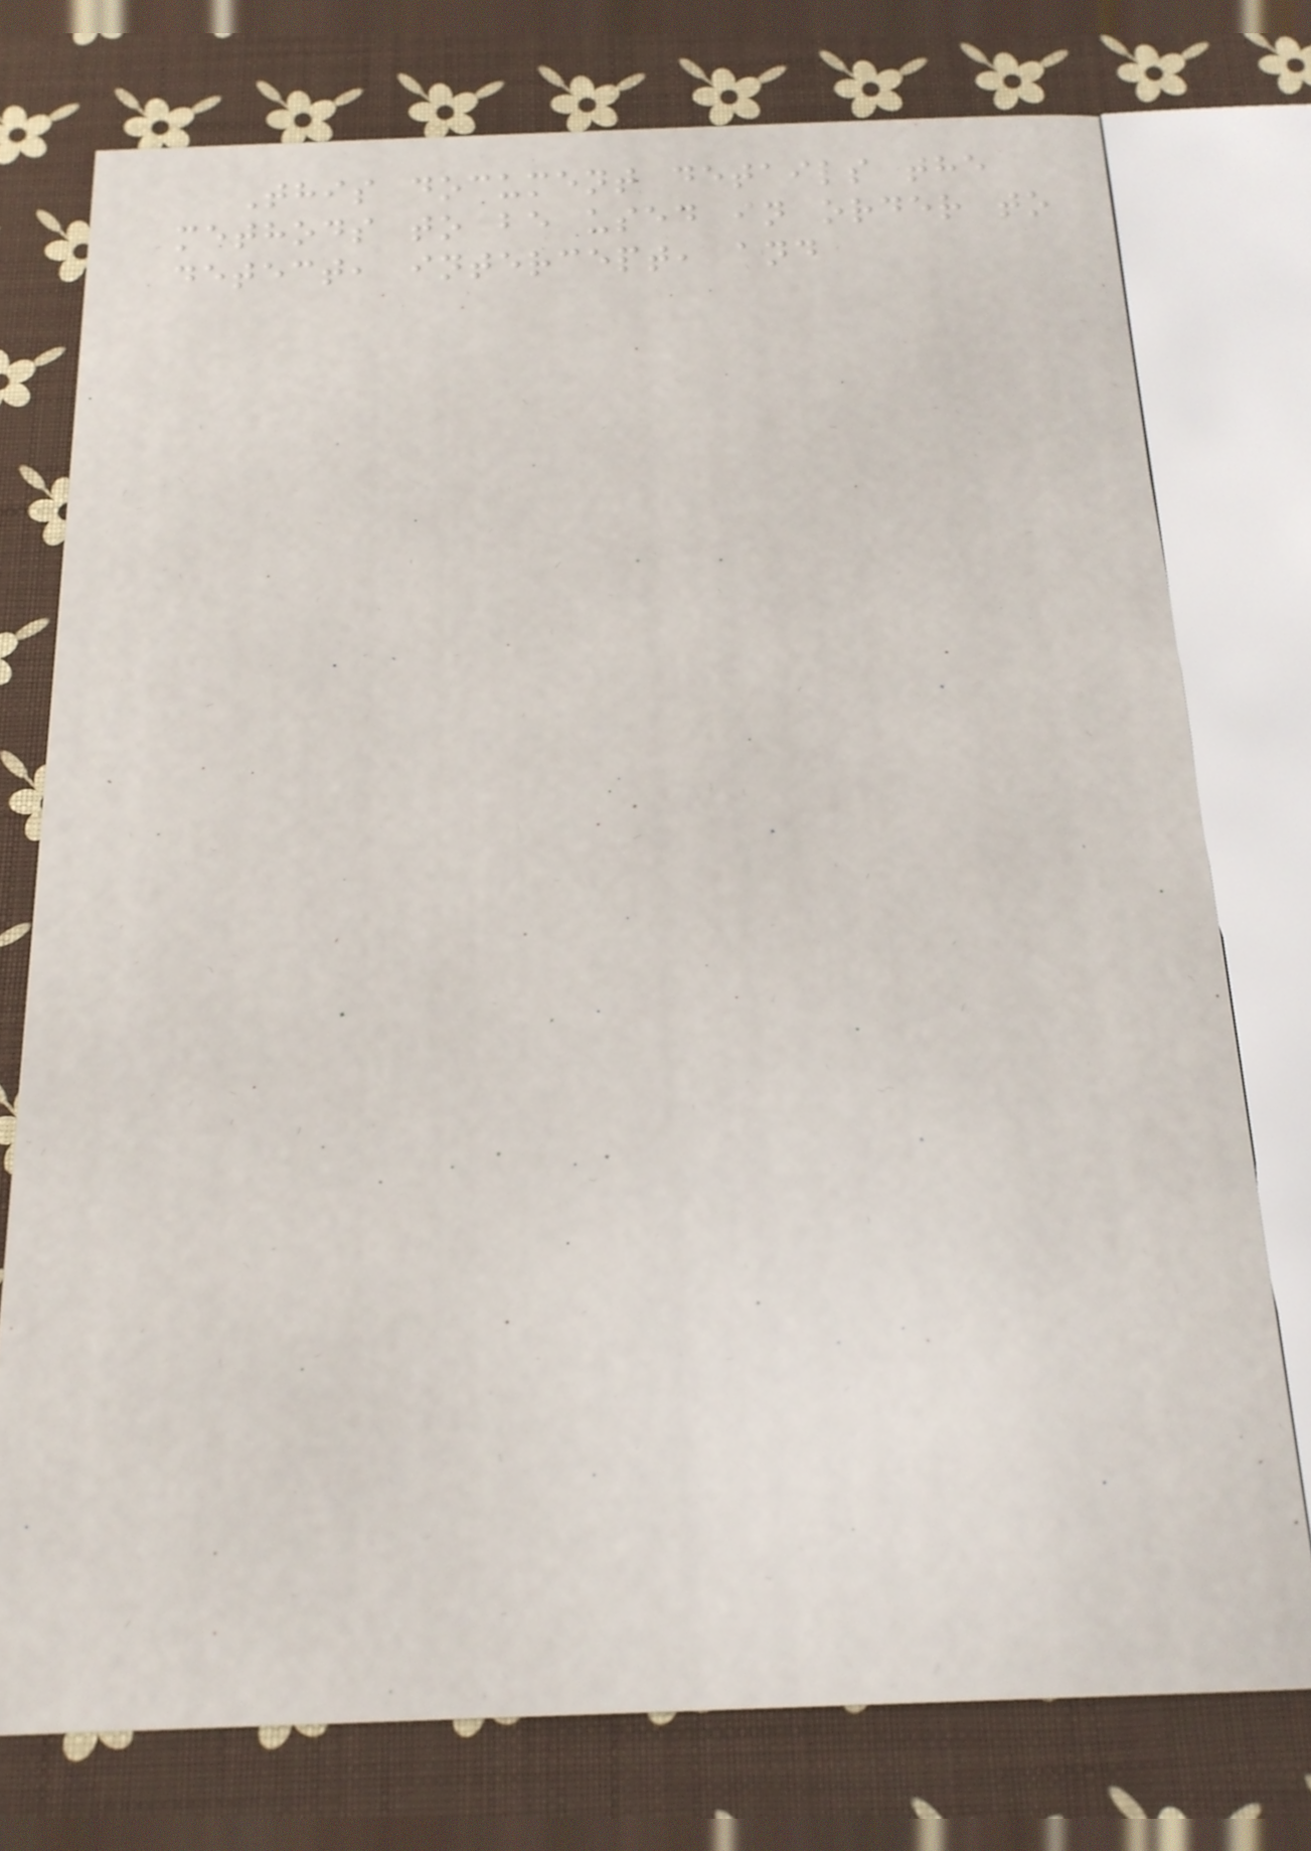This document details the
methods to be used in order to
detect, intercept, and
